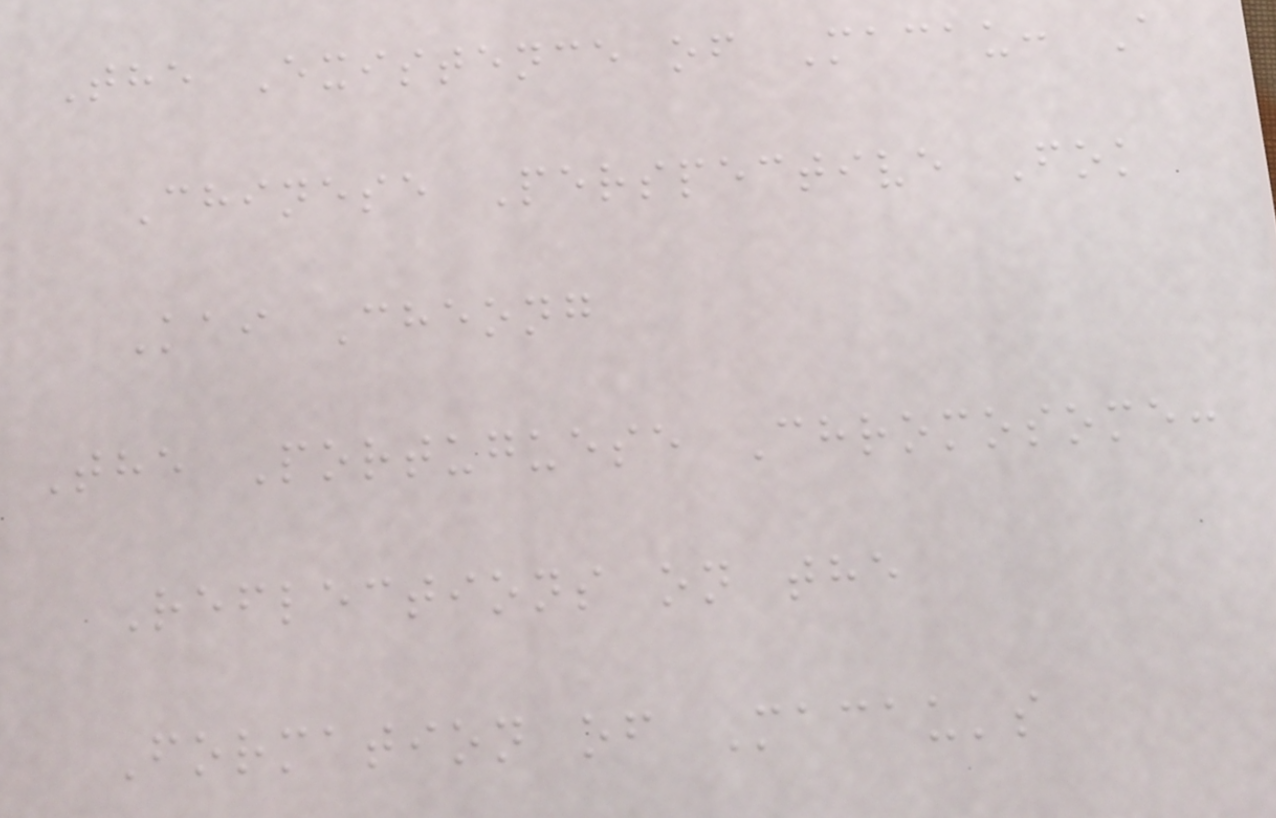The Existence of Macau: A
Chinese Perspective Fok
Kai Cheong
The Portuguese Chromosome:
Reflections on the
Formation of Macau's
